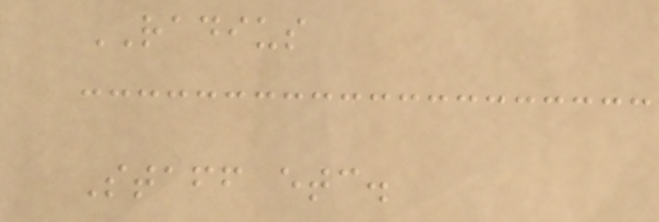RADIUS
Staff etc.
